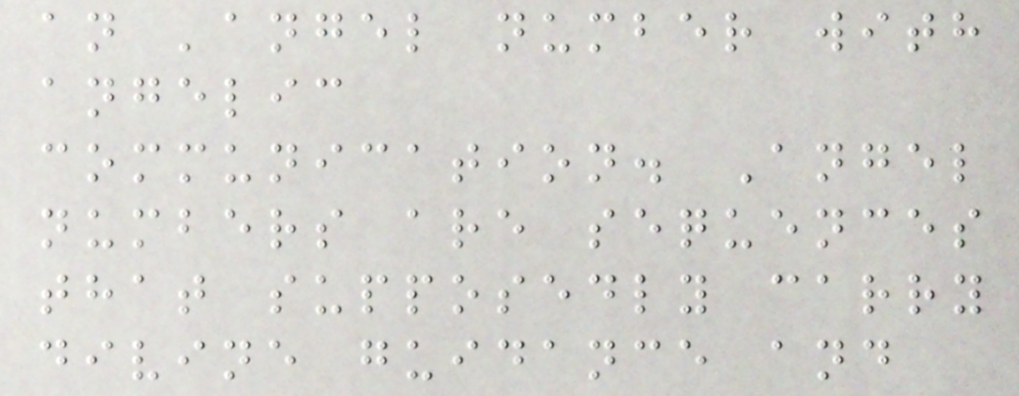an 'angel number with
angelic
communication. Angel
numbers are sequences
that supposedly carry
divine guidance and
